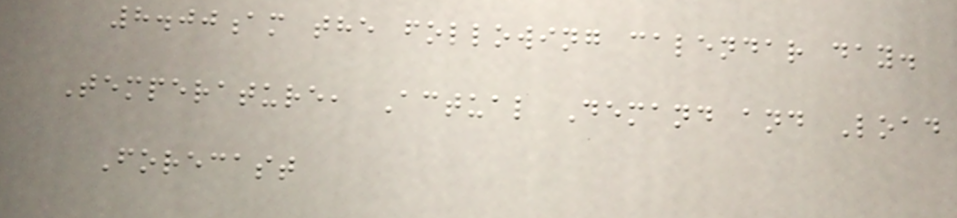8.00am the following calendar day.
Temperature, Actual Demand and Load
Forecast
